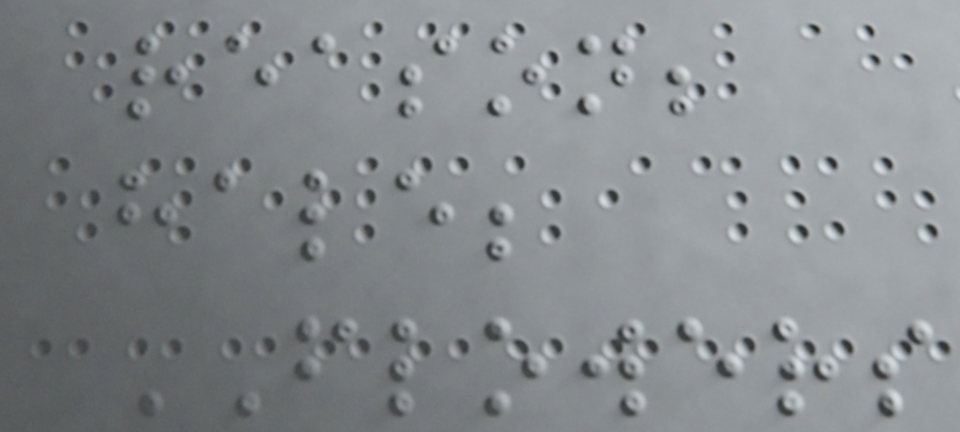reason;
hale;
FLOWERS
